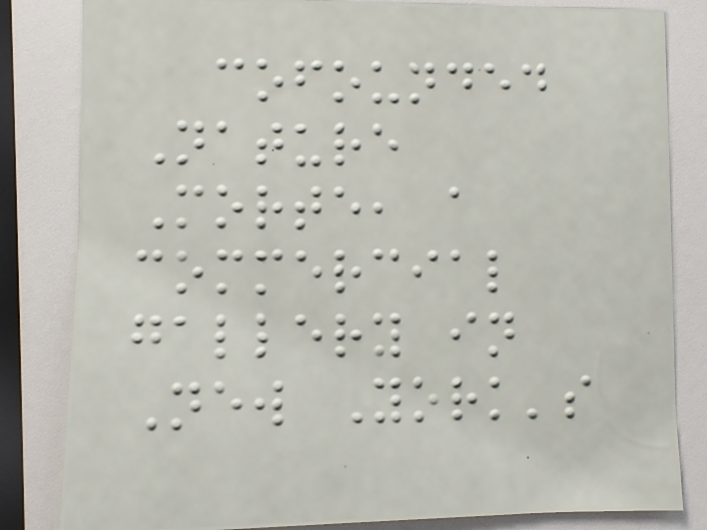cofounded
Nature
Morte, a
commercial
gallery in
New York's
